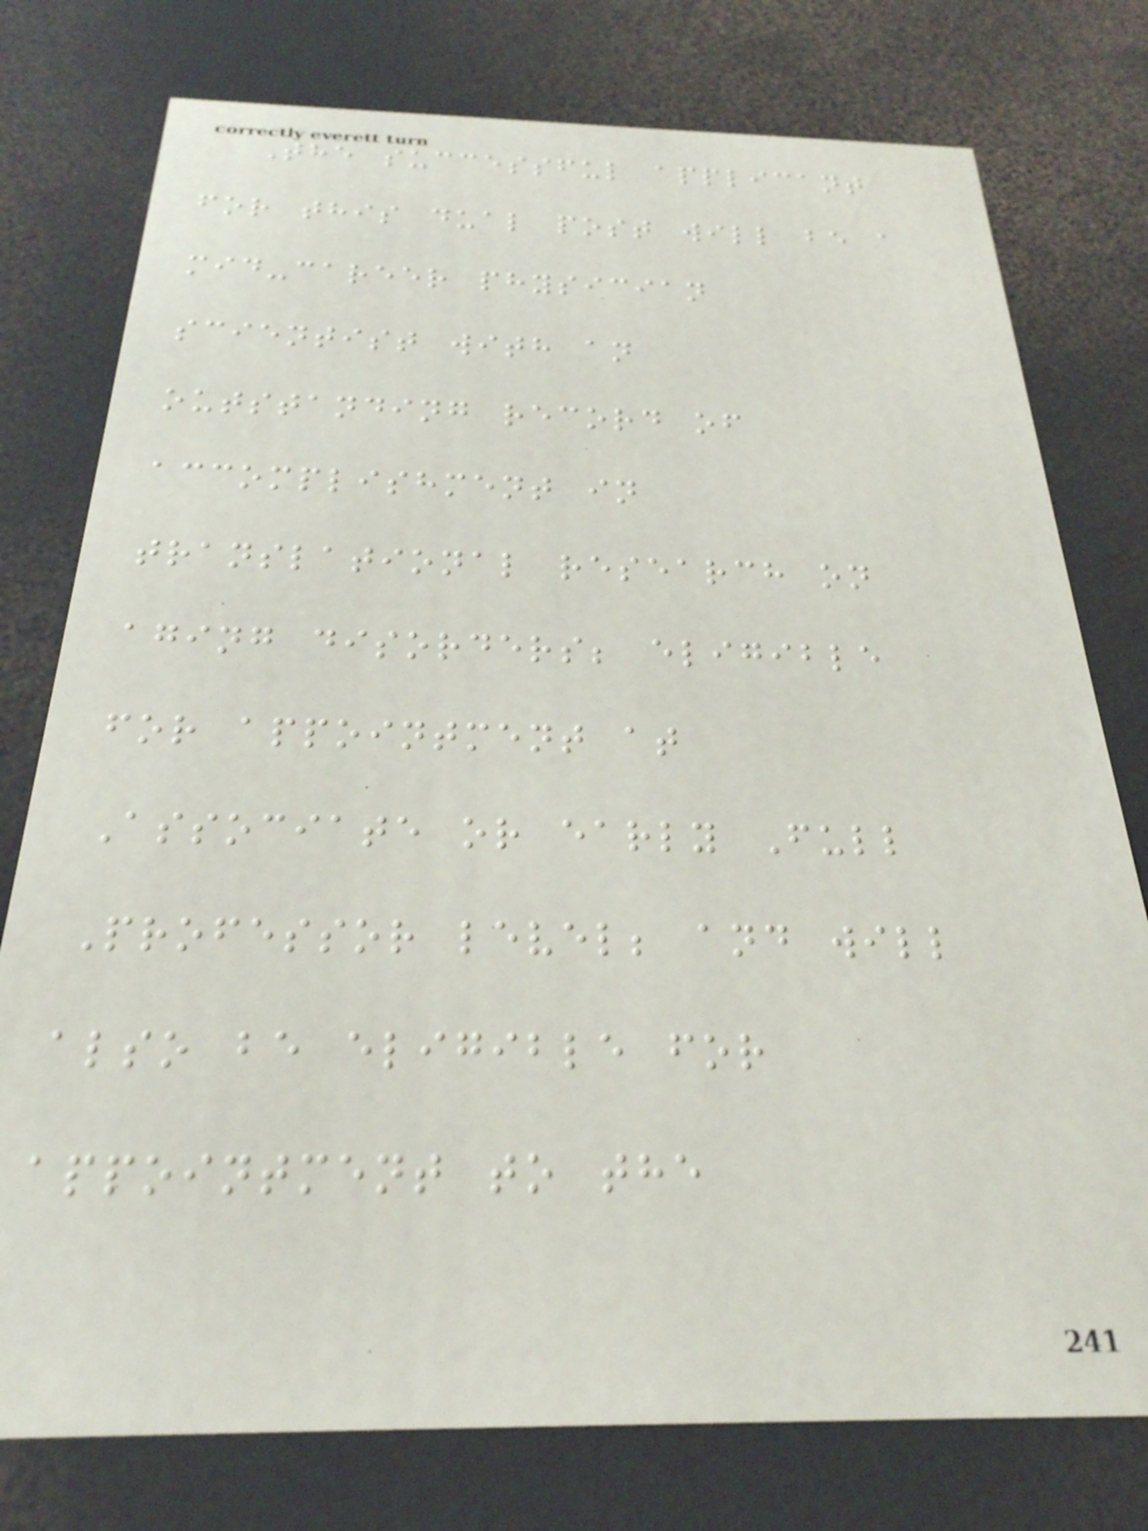The successful applicant
for this dual post will be a
mid-career physician
scientist with an
outstanding record of
accomplishment in
translational research on
aging disorders; eligible
for appointment at
Associate or early Full
Professor level; and will
also be eligible for
appointment to the
